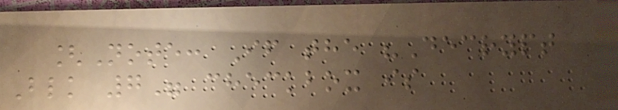[Note: If the "Decrypt
Blk 7" checkbox is
